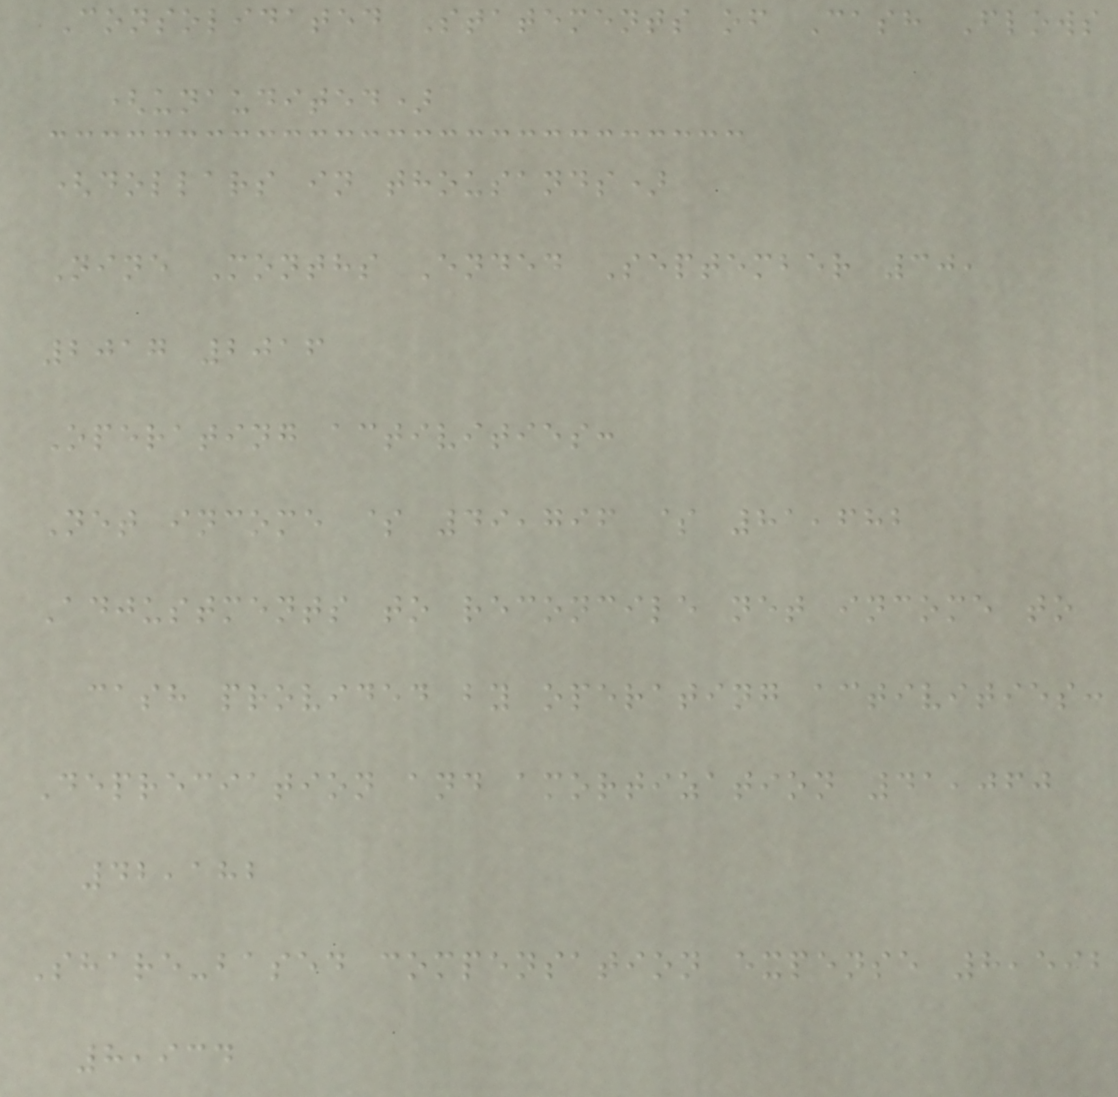Consolidated Statements of Cash Flows
(unaudited)
(dollars in thousands)
Nine Months Ended September 30,
2017 2016
Operating activities:
Net income $ 49,796 $ 81,682
Adjustments to reconcile net income to
cash provided by operating activities:
Depreciation and amortization 41,060
42,182
Share-based compensation expense 8,592
8,934
